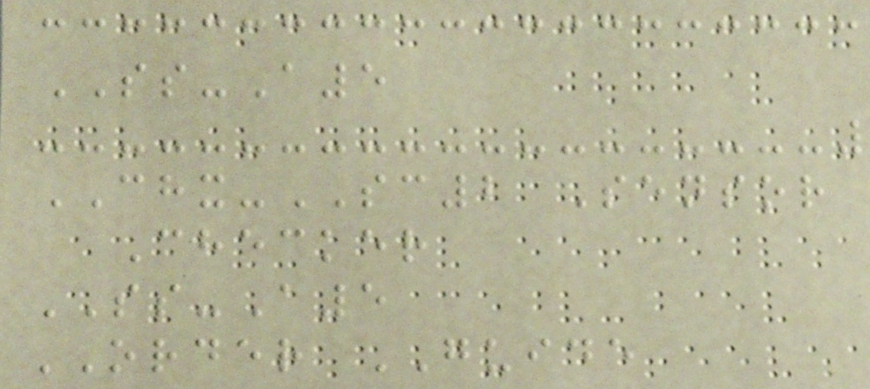SS-A5
CHX-SC2 Sensor
Checker
SS-A5
ORDER GUIDE
